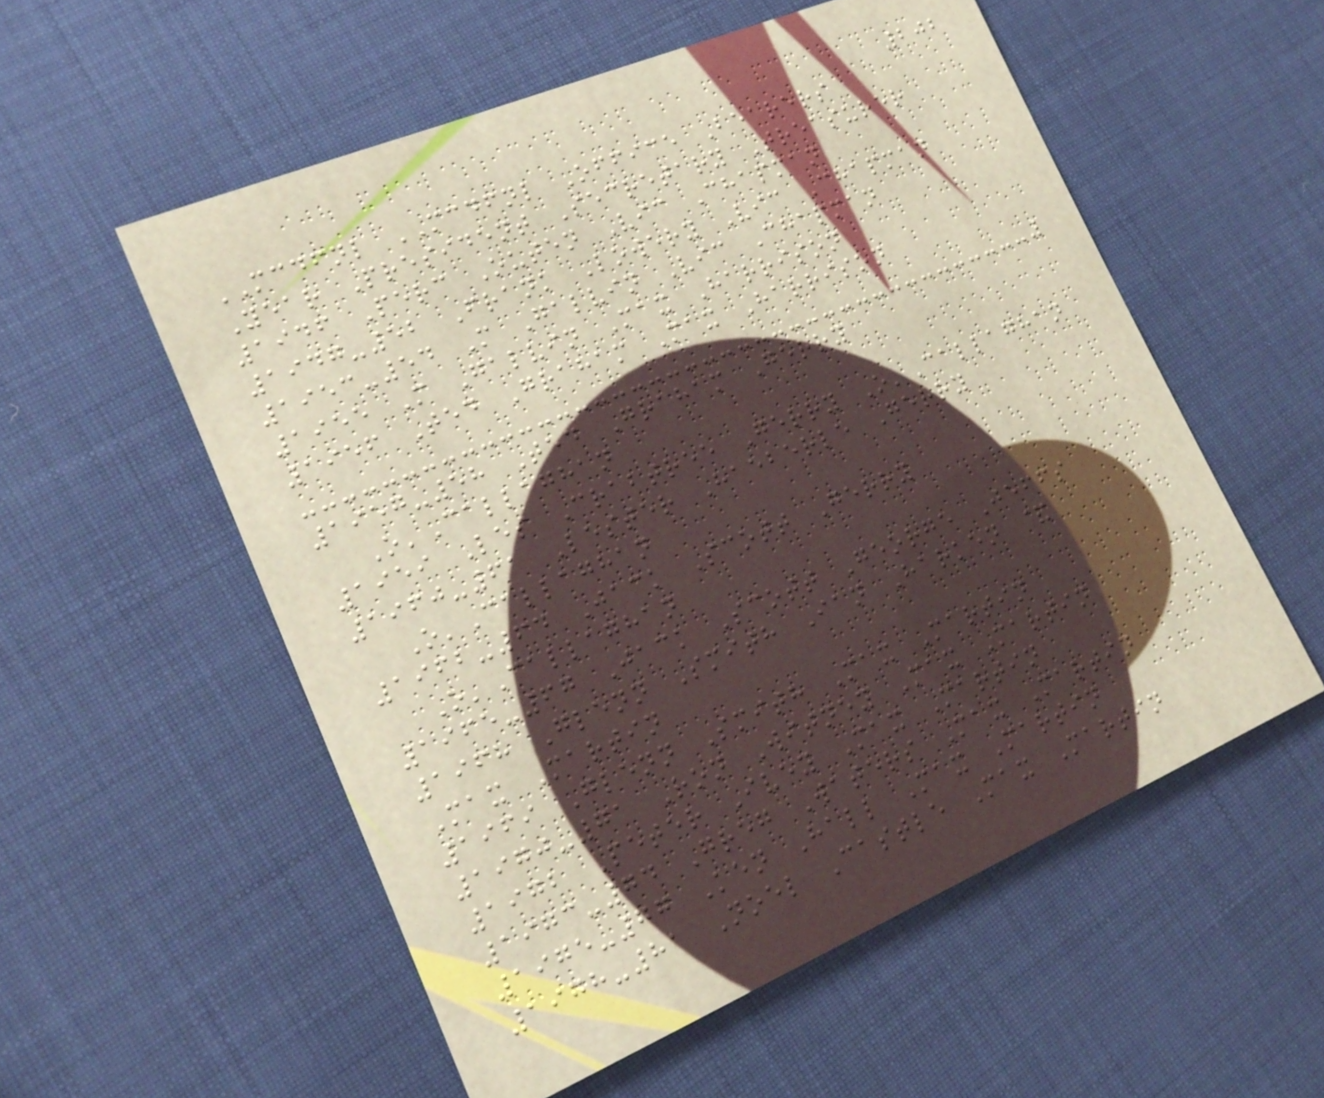202
MCDFNL MCDFNL Office Bearers
Year President Secretary Treasurer
1946 Perc Outen Vic Chapman
1947-52 Frank Lowery Vic Chapman
1953-54 M Galvin Vic Chapman
1955 M Galvin Max Harrison
1956 Ted Graham Max Harrison
1957-58 Ted Graham Gerry
O'Callaghan
1959 Les Crabtree Gerry O'Callaghan
1960-61 Lester Haeberle Gerry
O'Callaghan
1962-64 Jack Scott Gerry
O'Callaghan
1965-67 Jack Scott George Jeffs
1968 Glenn Smith Ian Harken &
Max Martin
1969 Glenn Smith Max Martin
1970-71 Ron Witney Max Martin
1972 Peter Ivey Max Martin
1973-74 Greg Waters Max Martin
1975-77 Ken Hall Max Martin
1978-81 Noel Castle Max Martin
